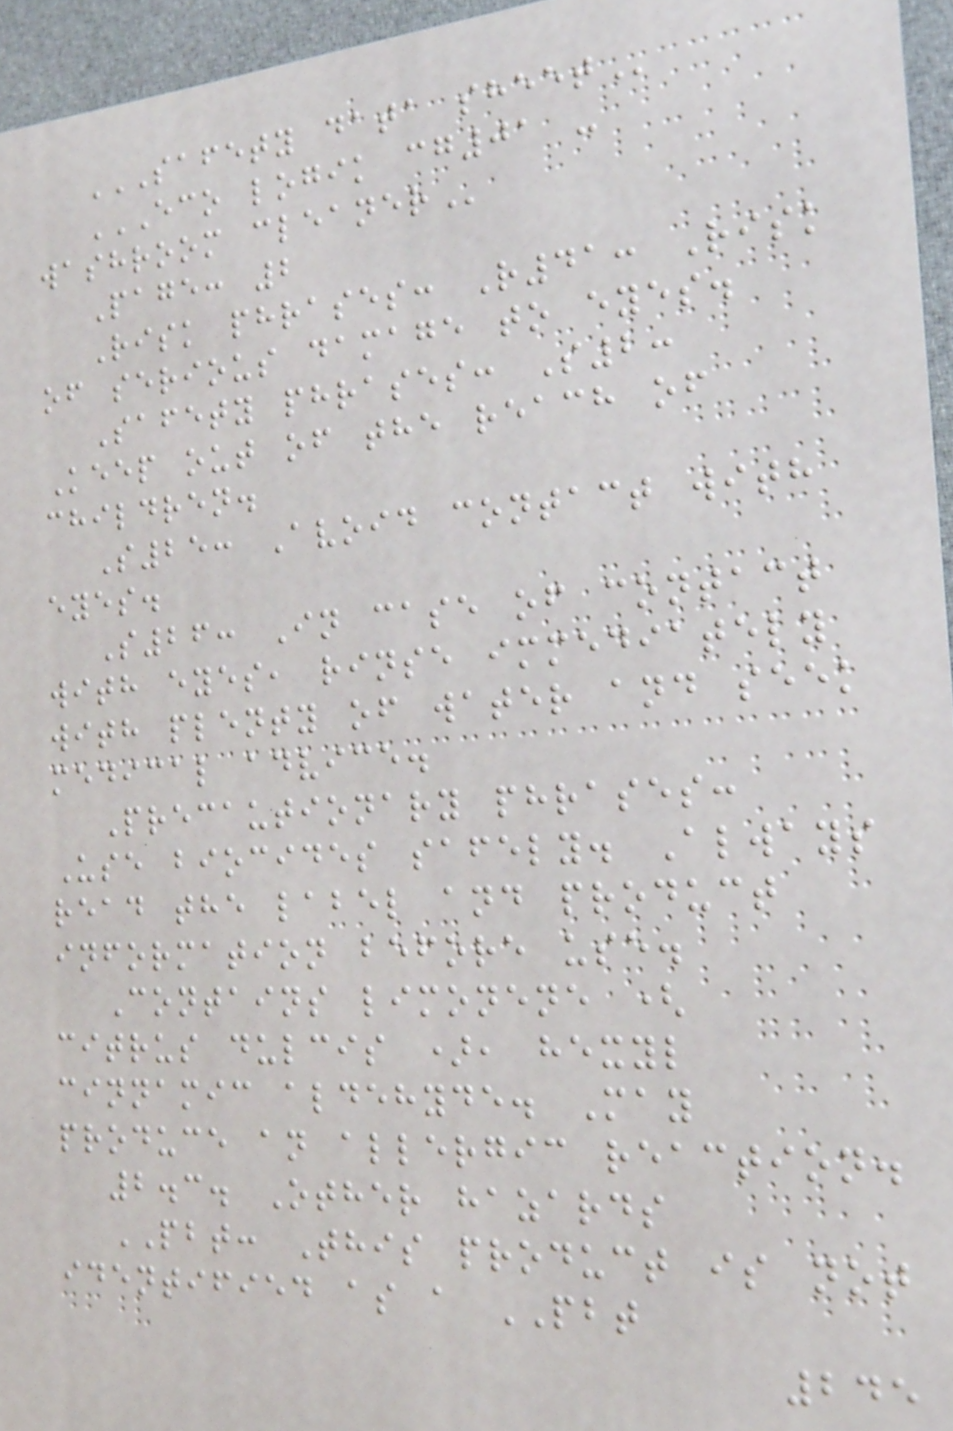SAFETY DATA SHEET
ECO LOGIK CG01 -
WASHROOM CLEANER
Page: 2
Risk phrases: R41: Risk
of serious damage to eyes.
Safety phrases: S2:
Keep out of the reach of
children.
S25: Avoid contact with
eyes.
S26: In case of contact
with eyes, rinse immediately
with plenty of water and seek
medical advice.
Precautionary phrases:
Use biocides safely. Always
read the label and product
information before use.
Contains limonene (
citrus dulcis ), hexyl
cinnamic aldehyde. May
produce an allergic reaction.
2.3. Other hazards
PBT: This product is not
identified as a PBT
245
